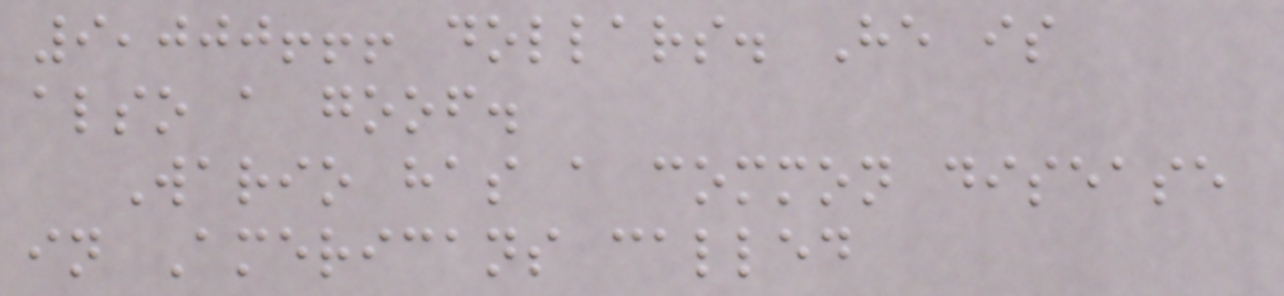9,000!!! dollars. He is
also a goof.
Wario has a common disease
in Americans called
